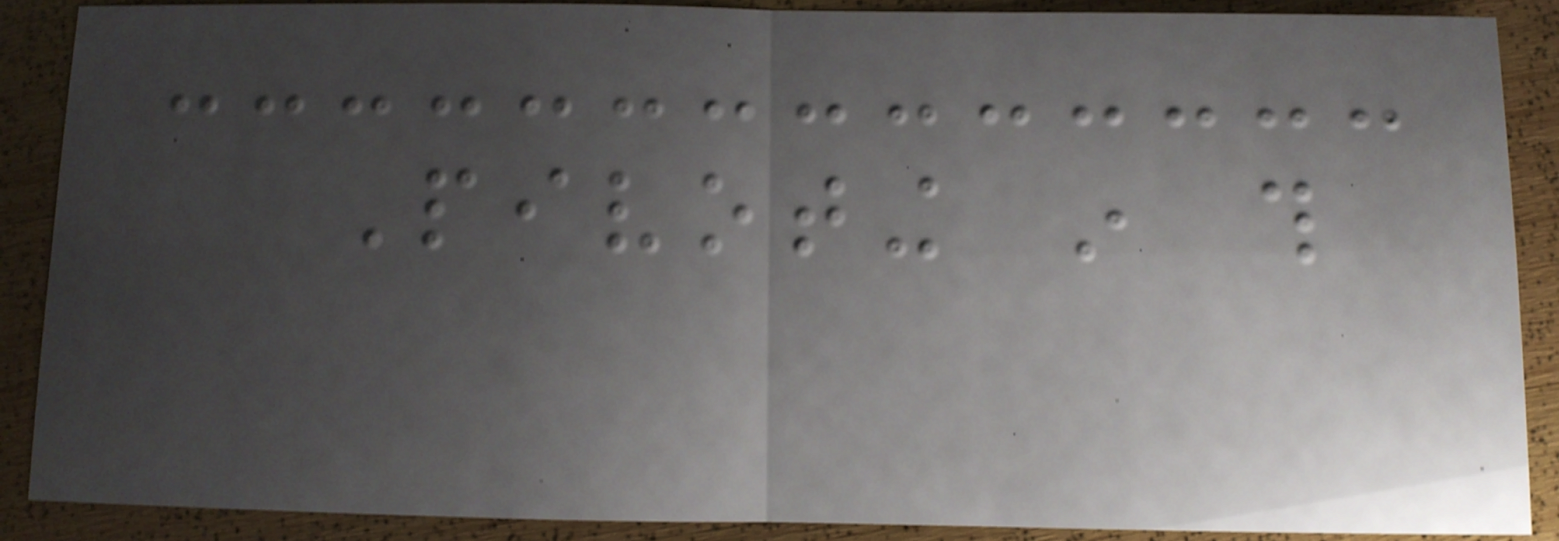Pivoting in this
